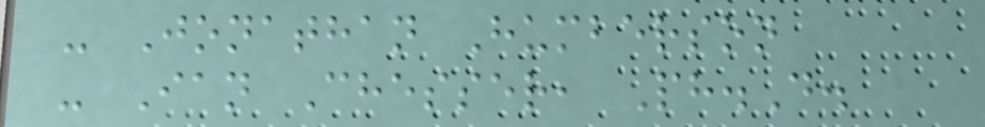- Jonathan Humberson
- Ian Chesser, Ph.D.
